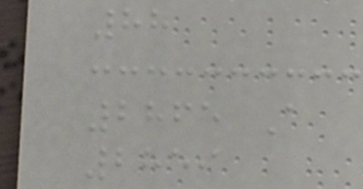88
2865 A
2859
